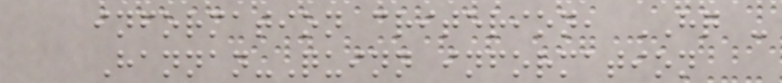information criterion, HQ -
Hannan-Quinn information
